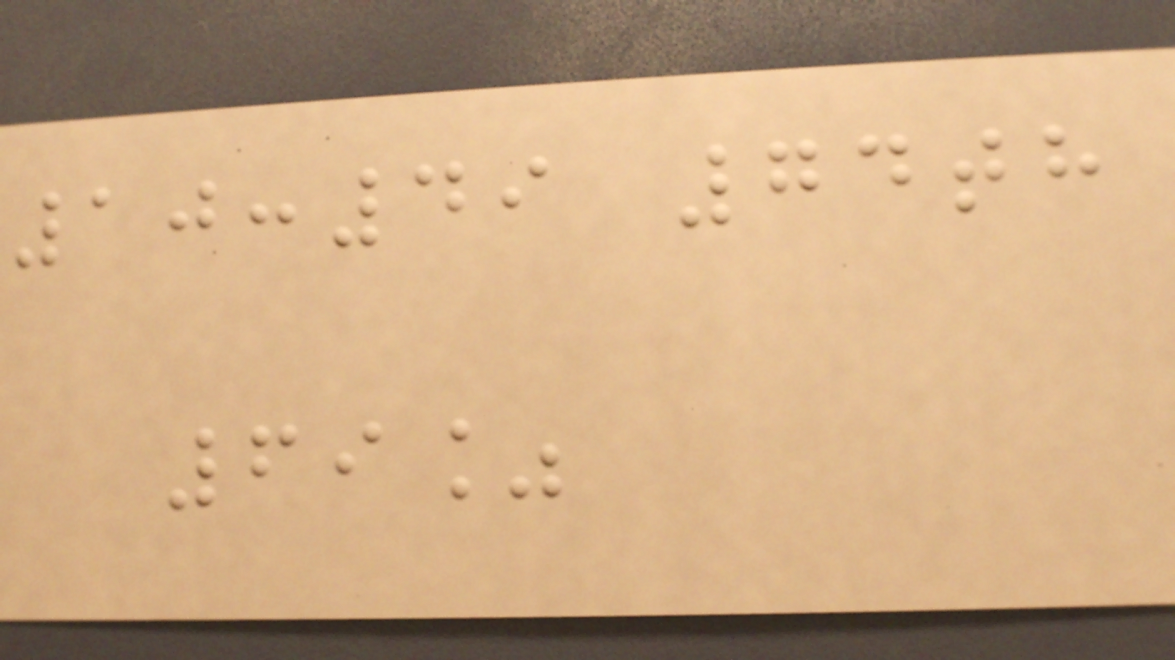10:49 74th
69%
